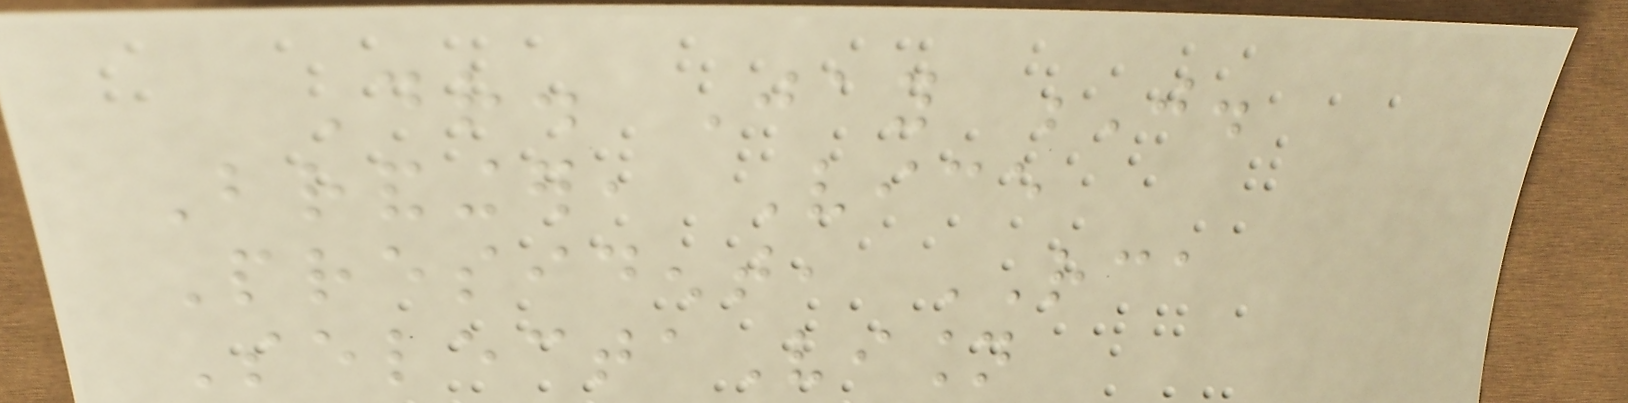Dr. Jay J.
Brandinger, Vice
President, RCA
SelectaVision
